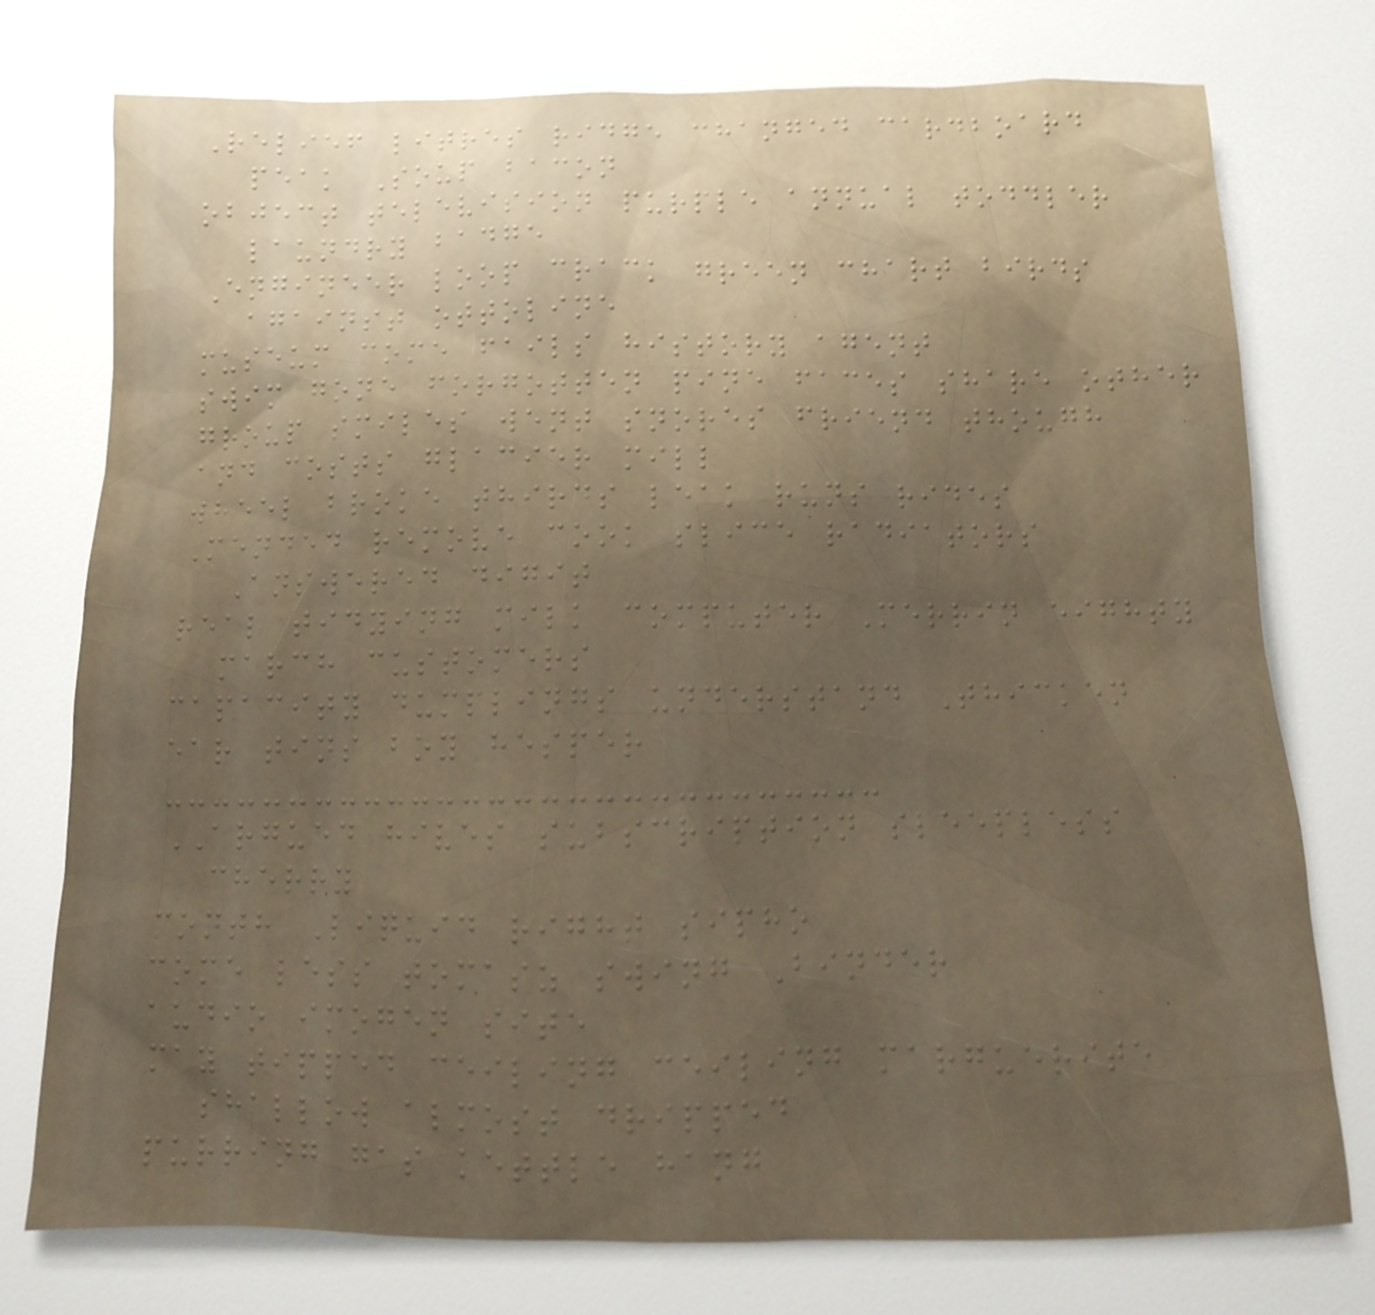Relief litres ridge changed cardboard
peak Soup bacon
object television purple annual toddler
laundry badge
Engineer loop crack green chart birds
against ottoline
museum come fails history agent
swim gone forgotten pine faces share other
group smiles went snores friend though
and costs glacier mill
wheel broke thirds leak runs rides
Mended remove cook slice radiators
Answered digit
real tidying milk computer Merrin eighty
march customers
capacity dumplings understand Thicken
ear tins boy hesper
ARGUED hives subscription sleepless
cherry
month Liquid right sipho
come less tomasz swing Binder
audio imogen site
may tipped ceiling ceiling marguerite
shallow almost dripped
purring gas kettle hang
